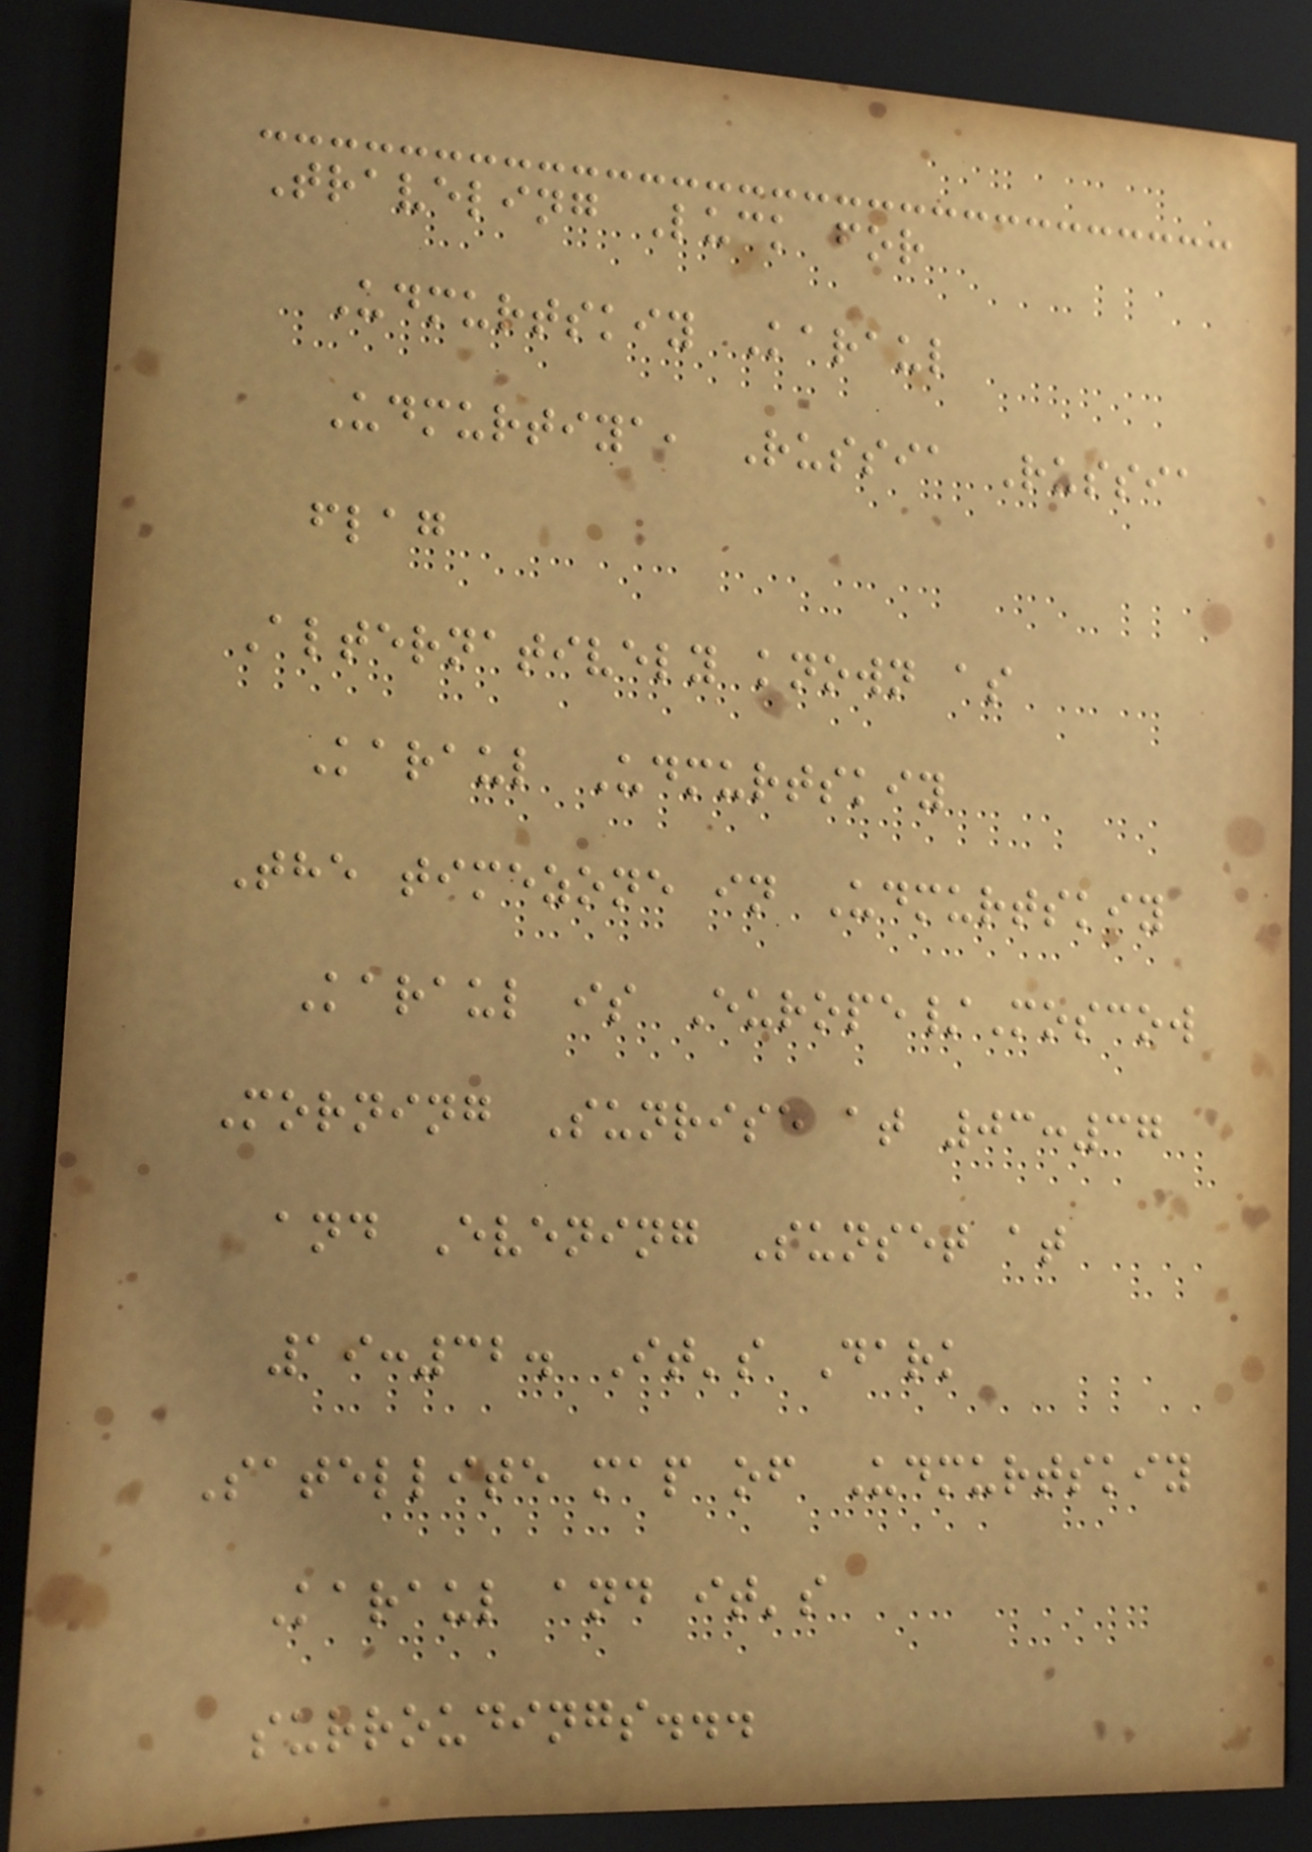Traveling Luck for
Udmurtskiy Karaul
Udmurtiya, Russia Russia
flag
Alternatively known as
Karaul Udmurtskiy
The timezone in Udmurtskiy
Karaul is Europe/Moscow
Morning Sunrise at 03:37
and Evening Sunset at
19:32. It's Dark
Satellite map of Udmurtskiy
Karaul and it's
surroudings...
